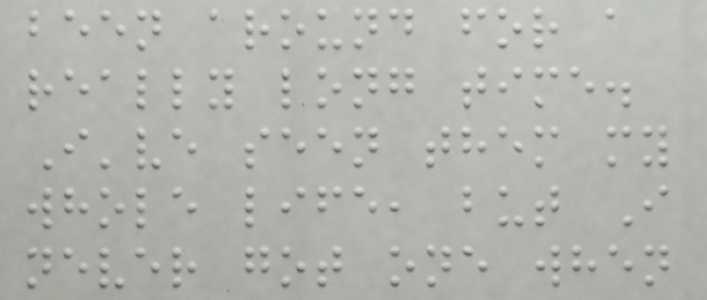been around for a
really long time.
I've seen them my
whole life, but I
never got one when
